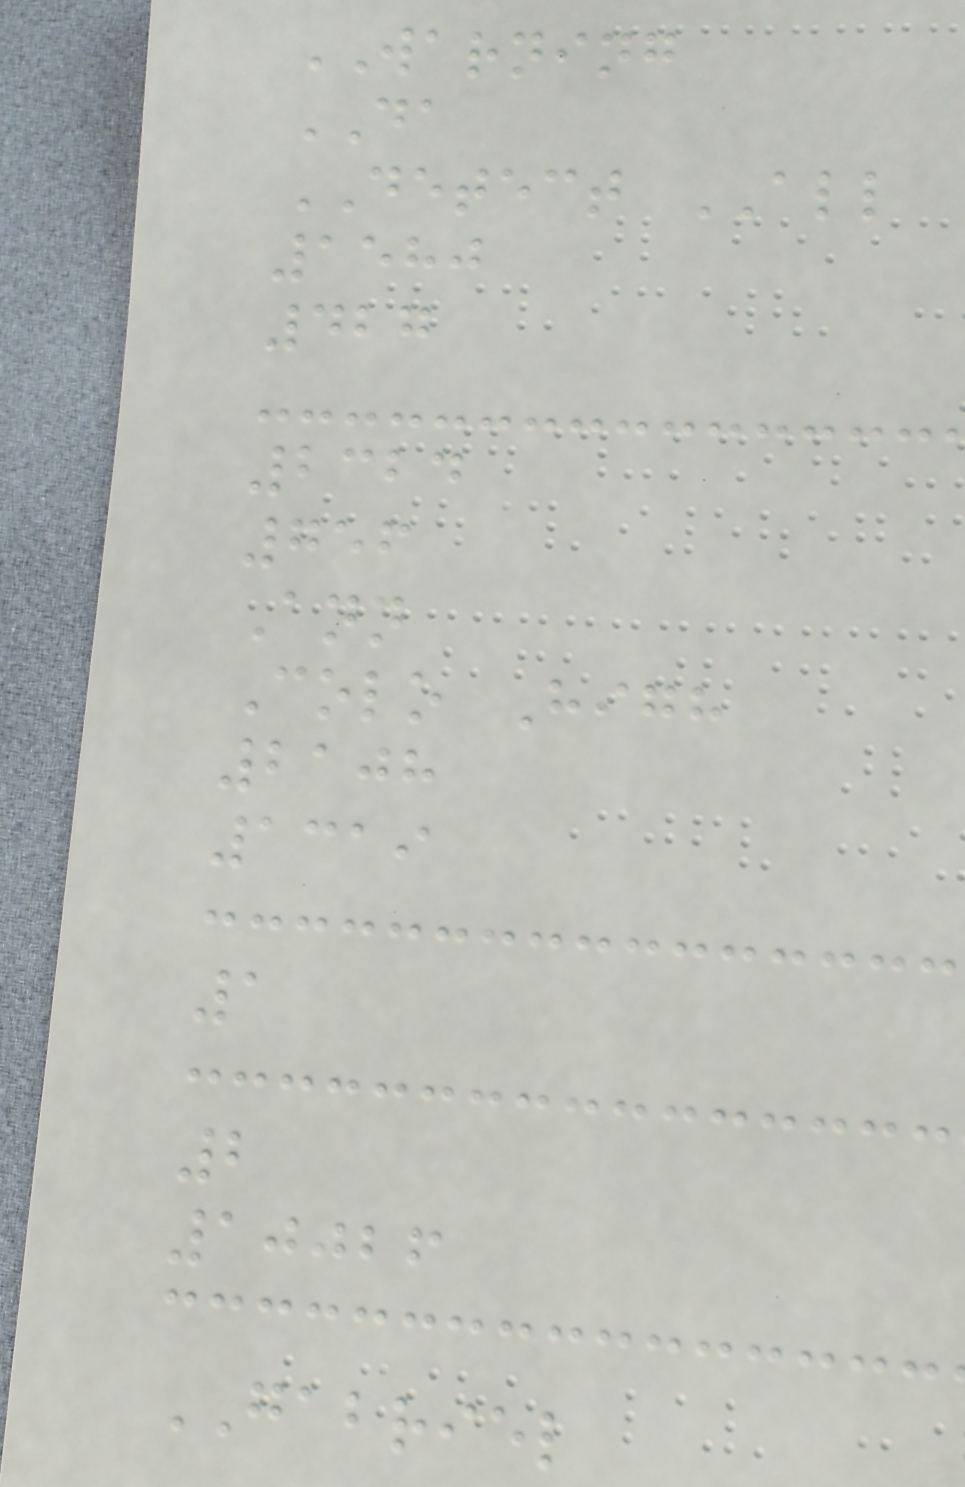WARNING
DA
DETECT ALL
1580
427
2324
756
Ann
Colo High
2108
1319
1
2
10026
GABRIEL
